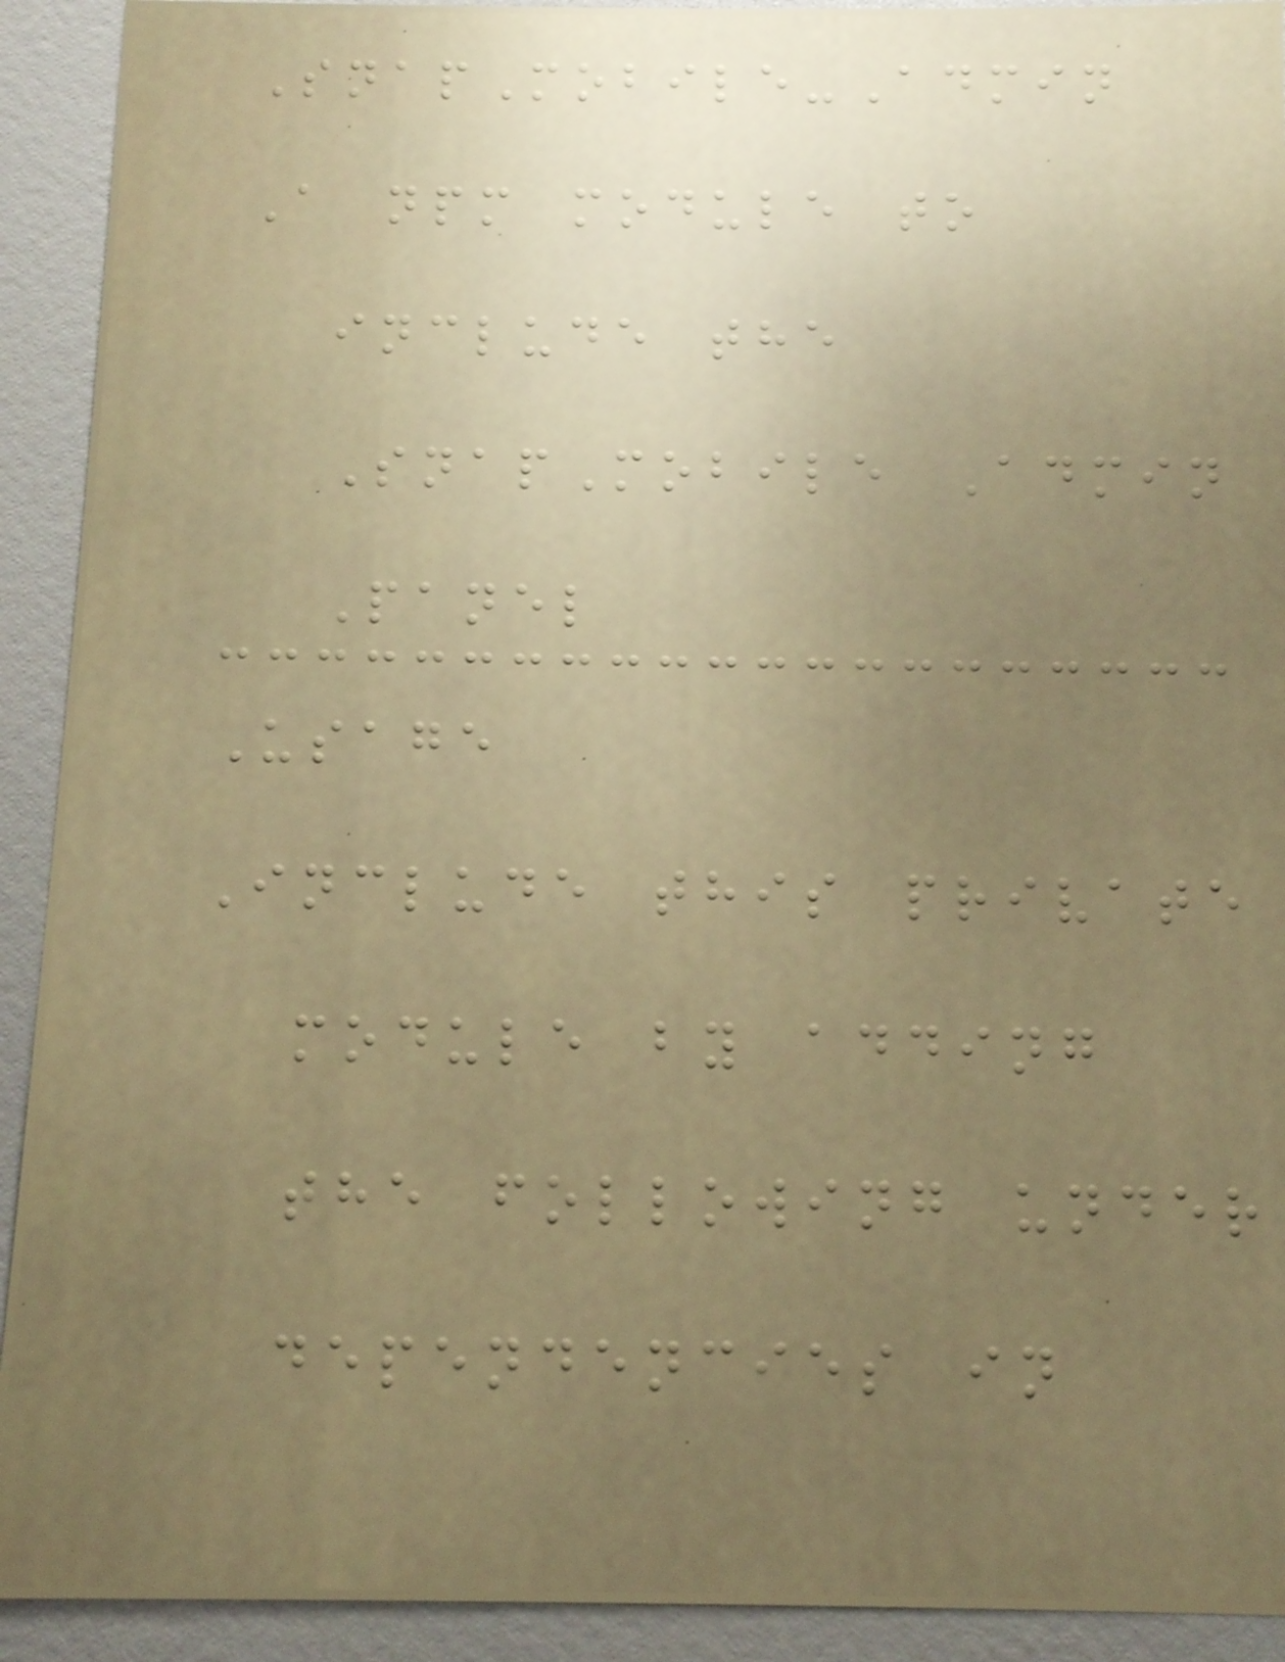SnapMobile-Admin
A npm module to
include the
SnapMobile Admin
Panel
Usage
Include this private
module by adding
the following under
dependencies in
